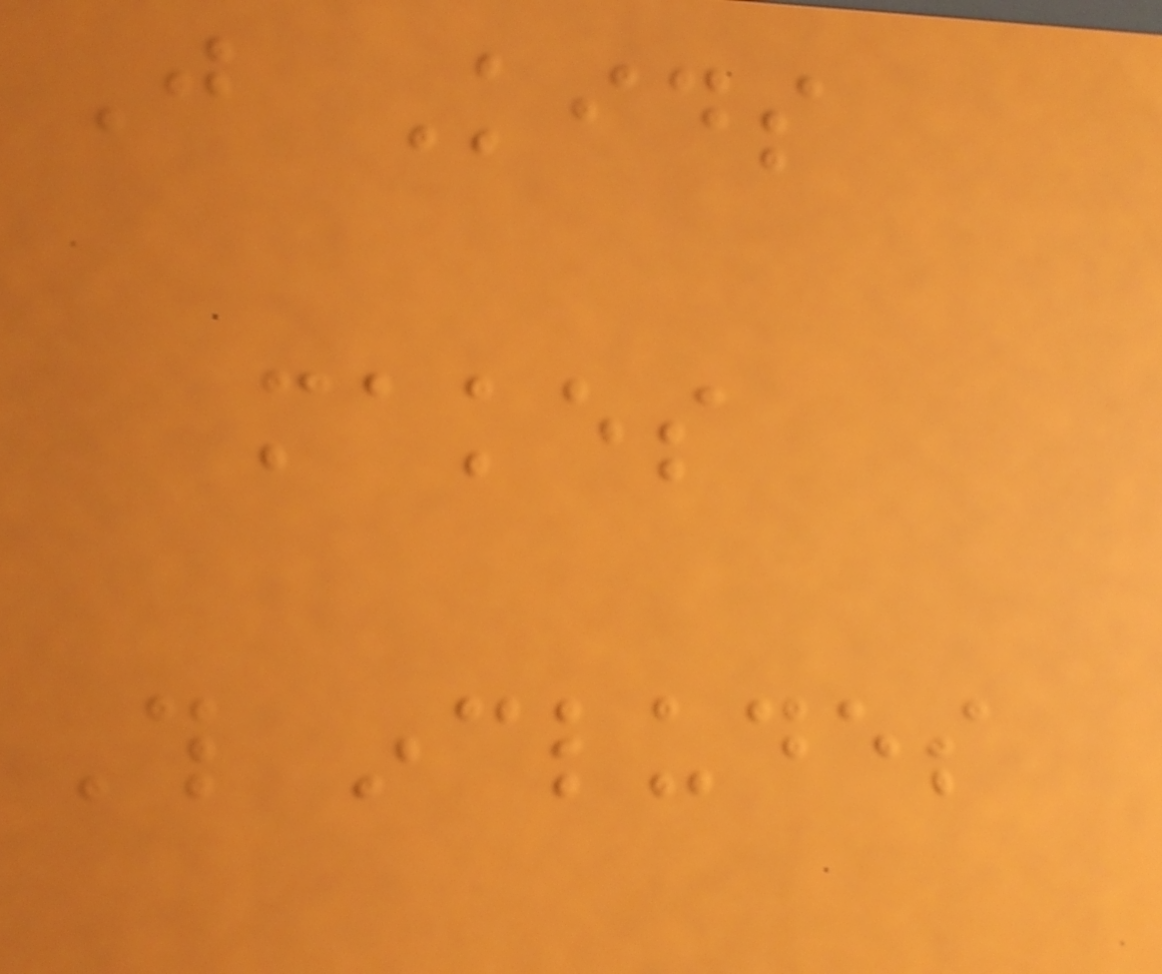Just Kids
makes
This includes
